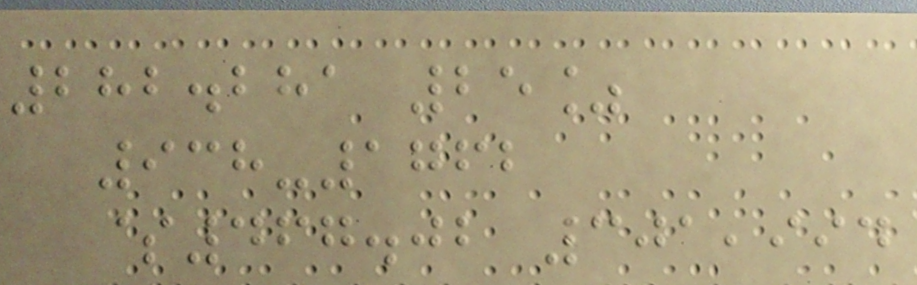282.281 25%
938-1762
$467.02 301,994
